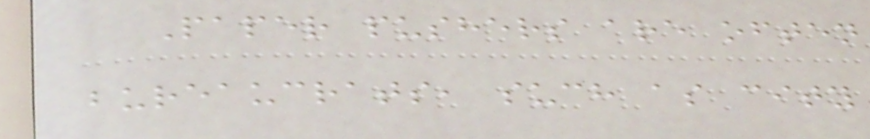Paper pushers are often
bureaucrats, such as city
